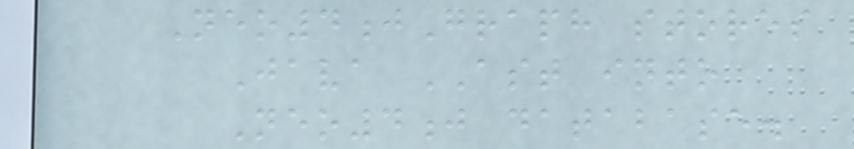Neo4jGraph stores
Java AST into
Neo4j database.
